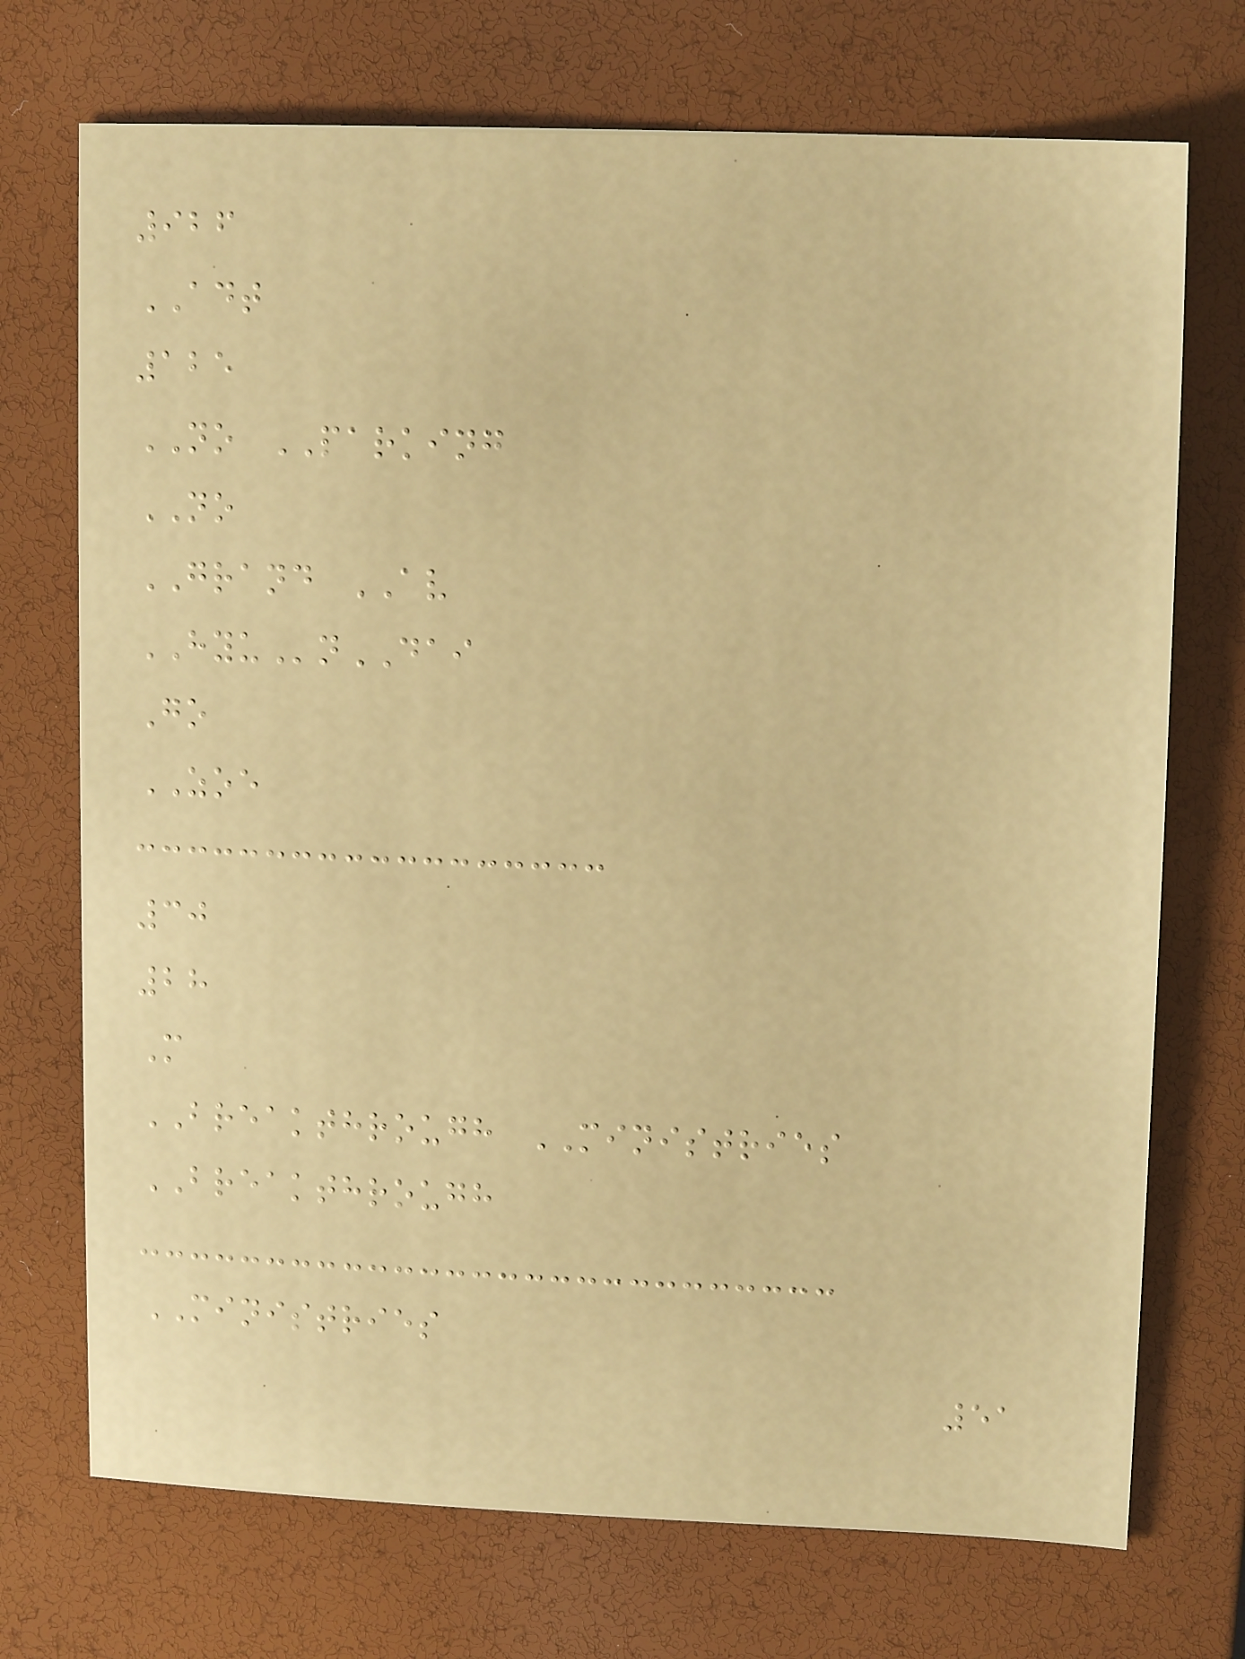926
ADT
125
NO PARKING
NO
GRAND AV
HYUnDAI
Go
ZOE
30
28
M
BREAKTHROUGH MINISTRIES
BREAKTHROUGH
MINISTRIES
51
